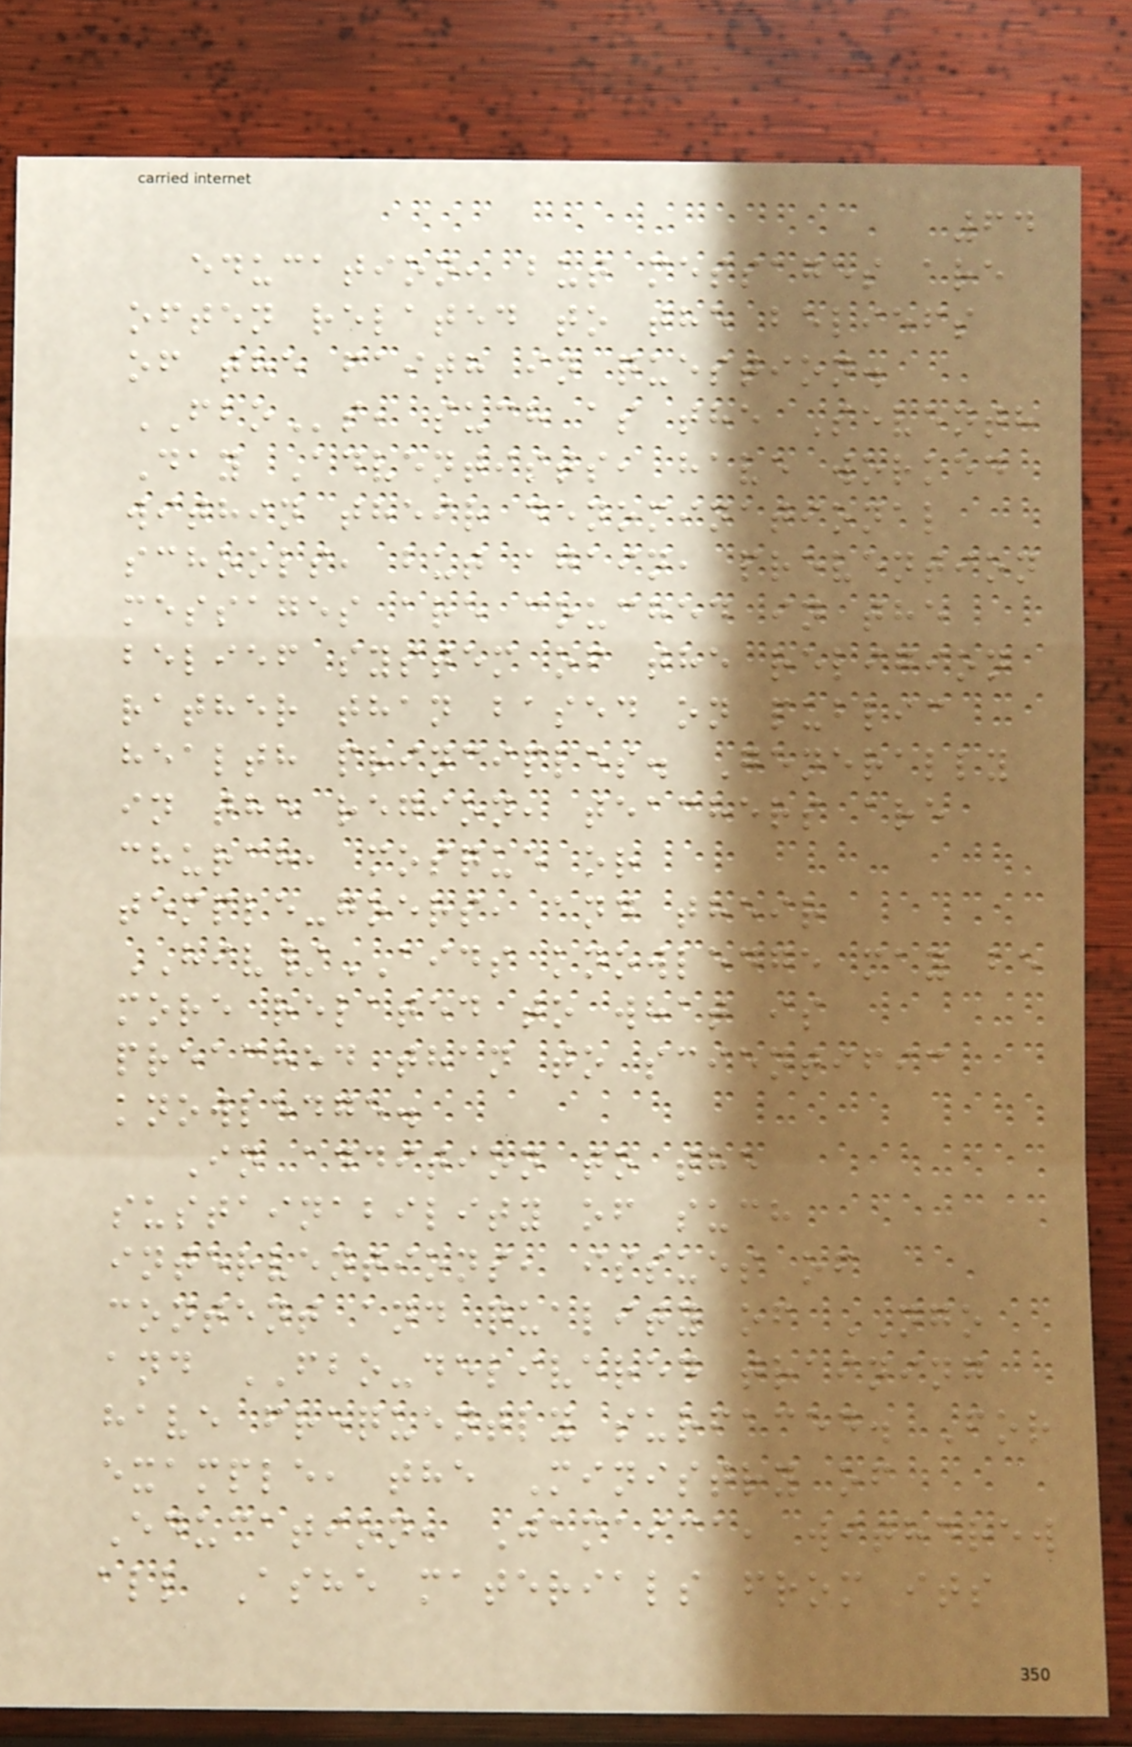64
education, but messages are
often related to the beliefs
of the faith in question.
FBOs, such as the Seventh
Day Adventists, have worked
within their denominational
schools, but again, prevention
messages are couched in the
belief system of the religion
rather than based on public
health principles. Generally
in the region, teachers are
church, mosque or
temple-goers, and their
HIV/AIDS knowledge may be
more related to what is
preached than to scientific
knowledge.
In addition to the
sustainability of such
interventions, issues of
content and quality of NGO
and FBO-delivered training
have frequently surfaced. For
example, the Ministry of
Education, Jamaica, withdrew
all Ashe materials from its
